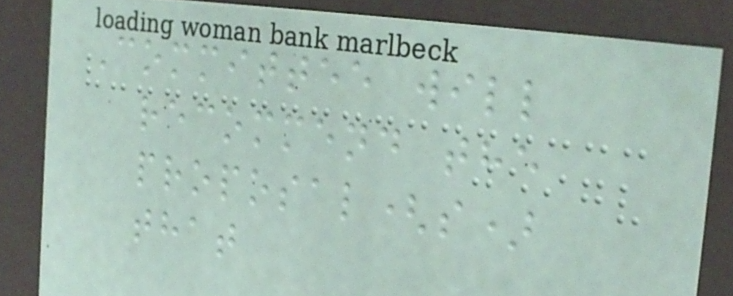Committee will
recommend the
proposal(s)
that
